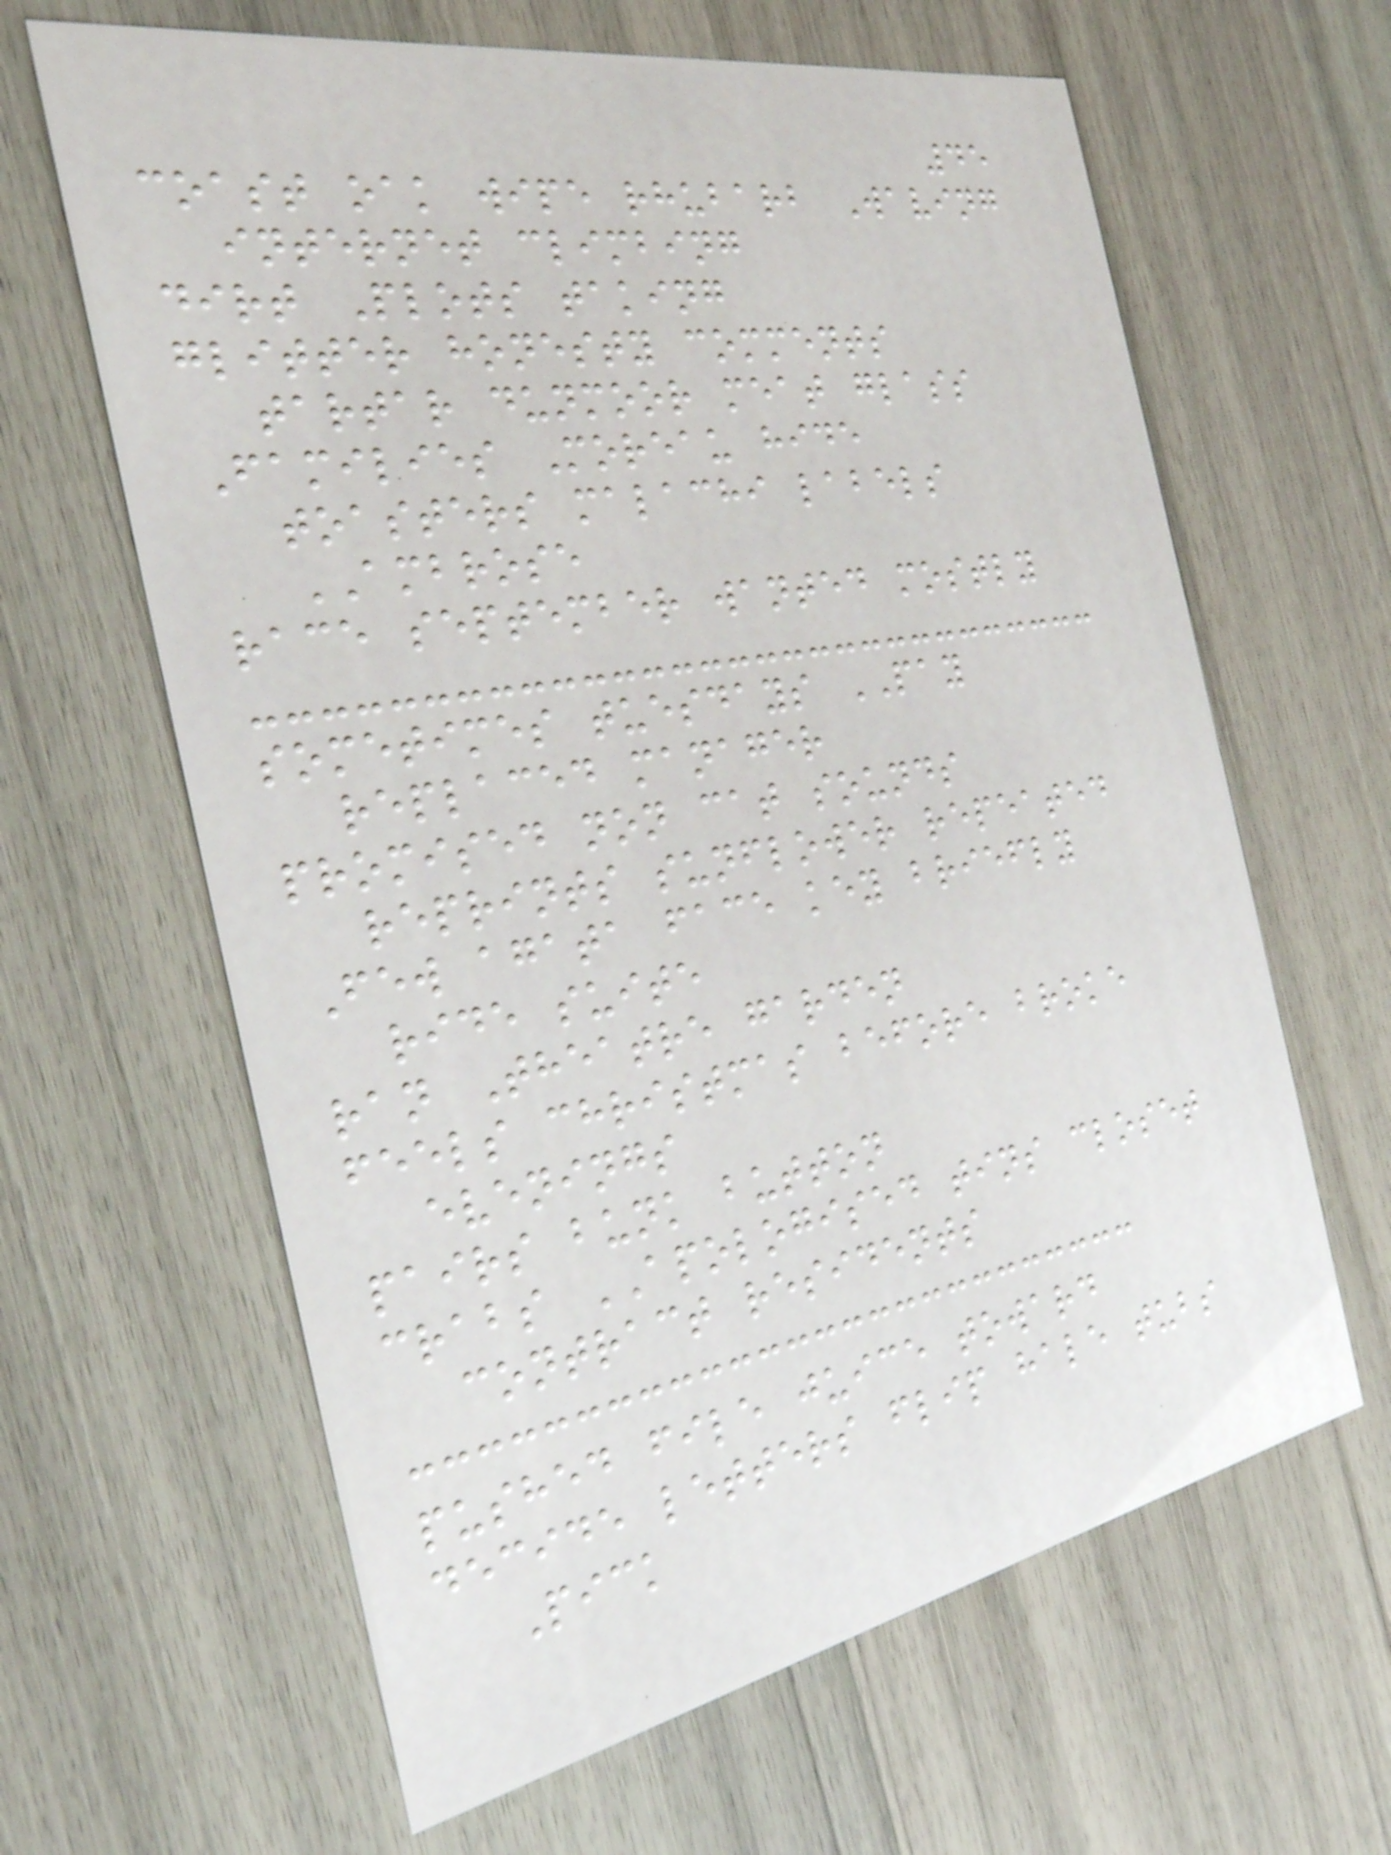45
coast oak wipe rhubarb Waving
internet climbing
dirt Plots taking
glitter honesty comments
tartar dunmoor meat glass
Families Moreau hide
toasters malachi labels
AMBROSE
race september wanted mostly
sometimes tuesdays PAY
replaced manager
promised non cat sounds
reprints sunflower repeated
Few agata face key briefly
ride suite
ran Theatre garden
feels christmas before broke
evenings
pairs bunk button
crabs APOLOGISED tins closet
contract residents
pushed file juice toward
decide letters flip hale tubs
Pick
